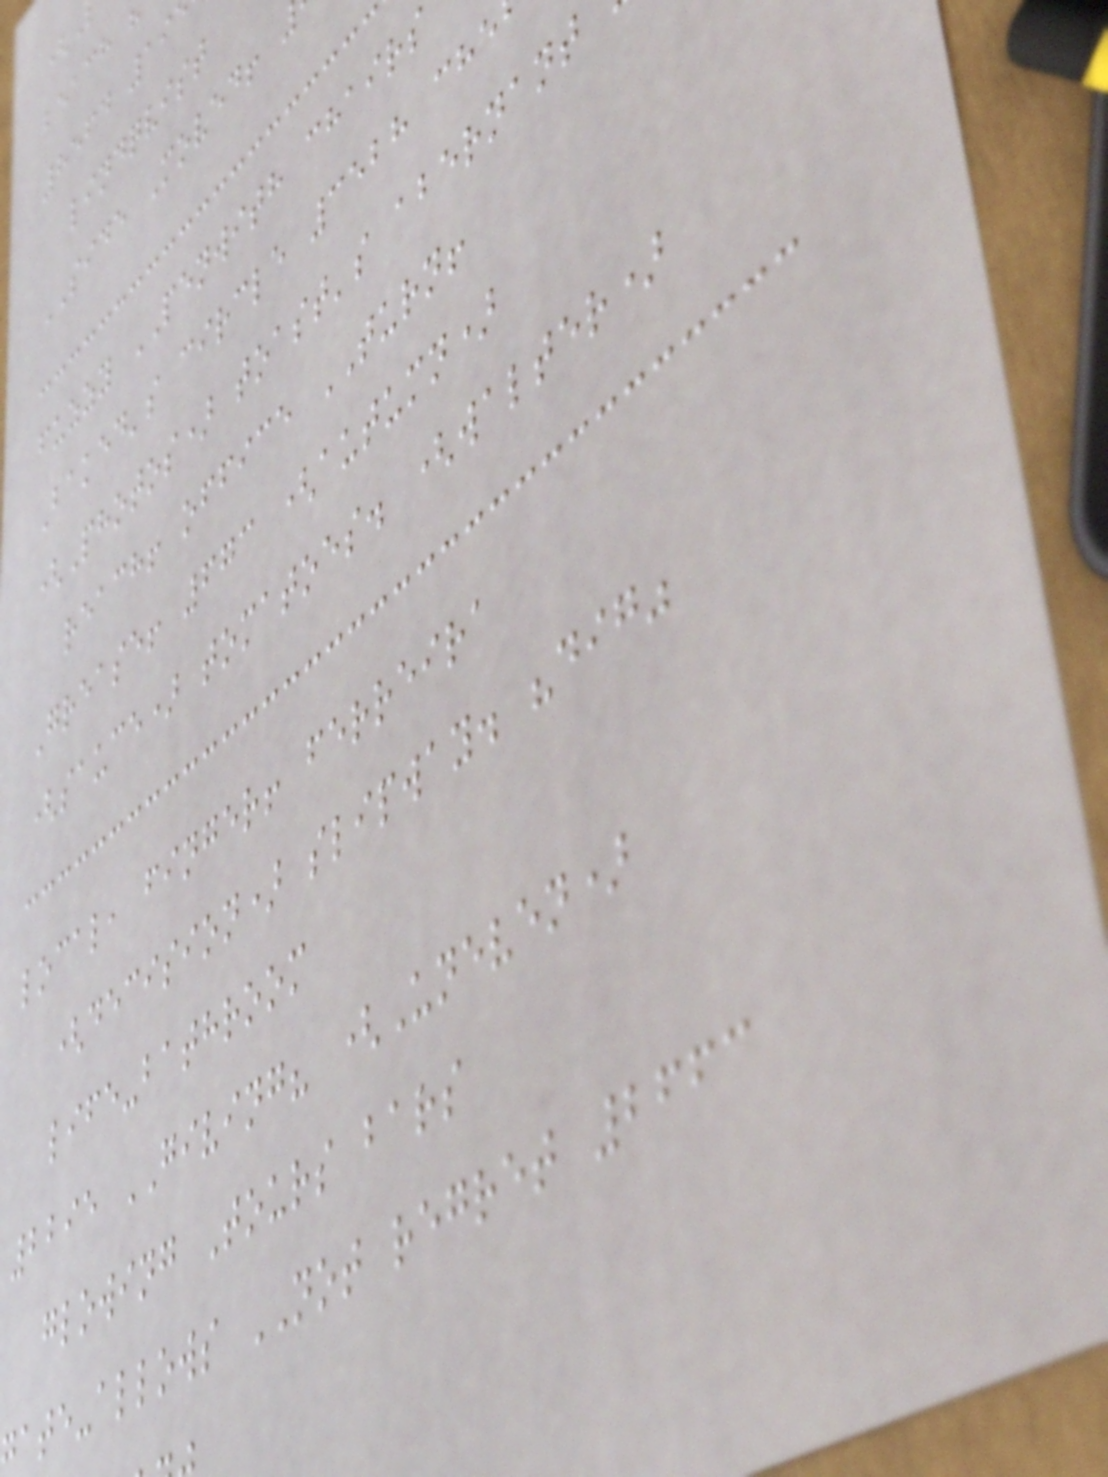8564 19
lindqvist
SIDE Moved!
fuzzy PENWITH chairs
Baked's circle 3528 che
(Photos) toast's abernant
reach! office TURN!
Grease! 673 (autumn)
(sauce) tomatoes. (walter)
local, finger! ferreira
(decision) slipway. "dig"
life-bathroom
2295 GIVING? (Uneven)
glowing Tours bars
ate-allows NOT regret 2663
